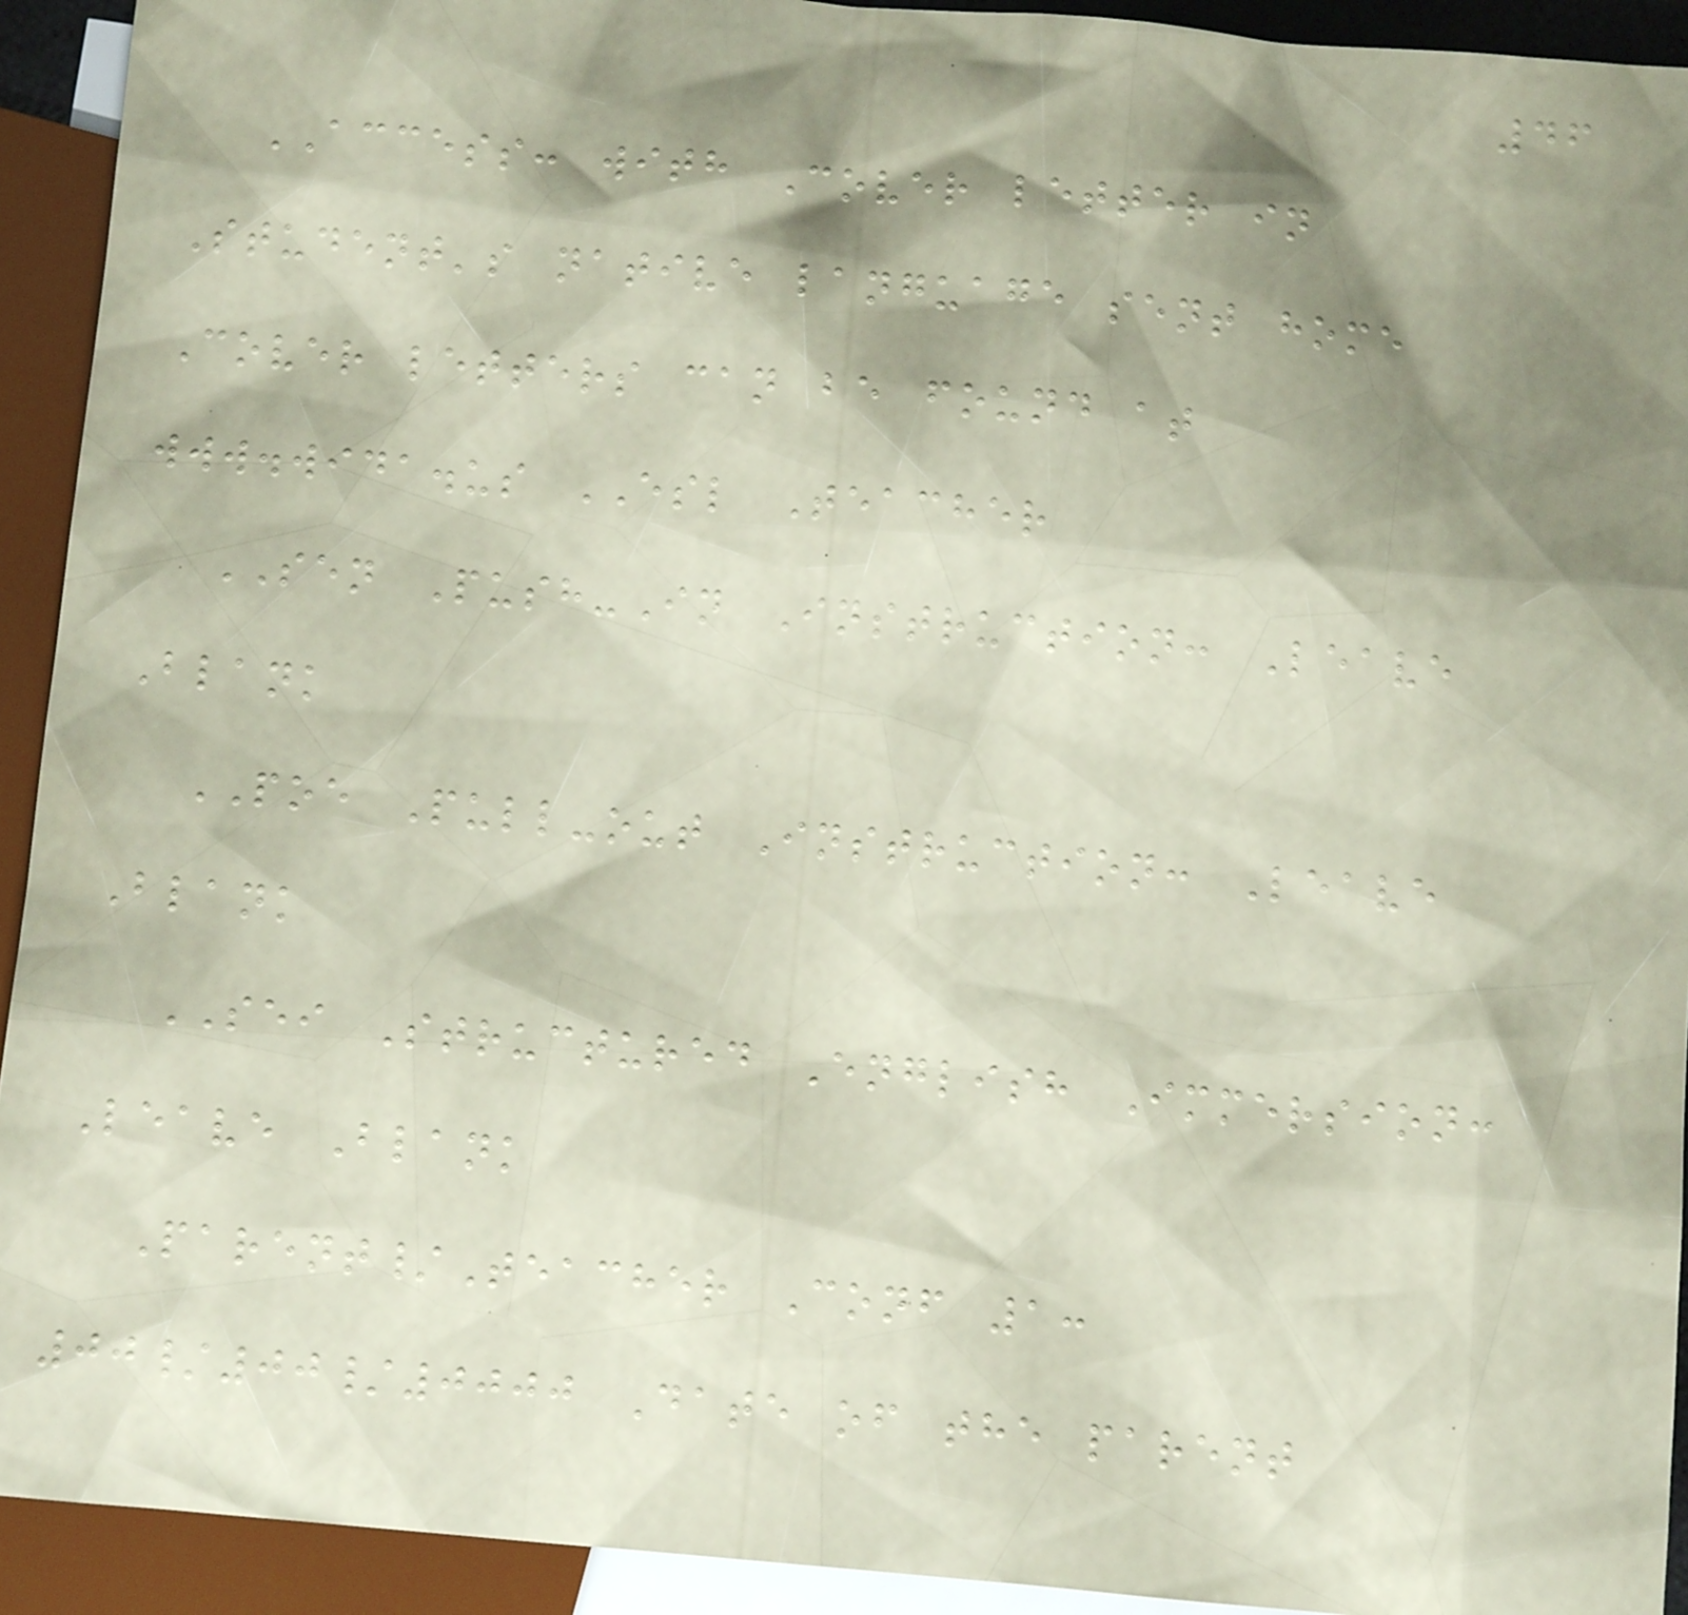46
ACCESS: with Cover letter in
Student's native language sent home
Cover letters can be found at
www.wida.us ESL Teacher
SEN Push-In Instruction: Leave
Blank
POE Pull-out Instruction: Leave
Blank
SEI Structured English Immersion:
Leave Blank
Parent/Teacher Conf 1:
00/00/0000 Date of the parent
